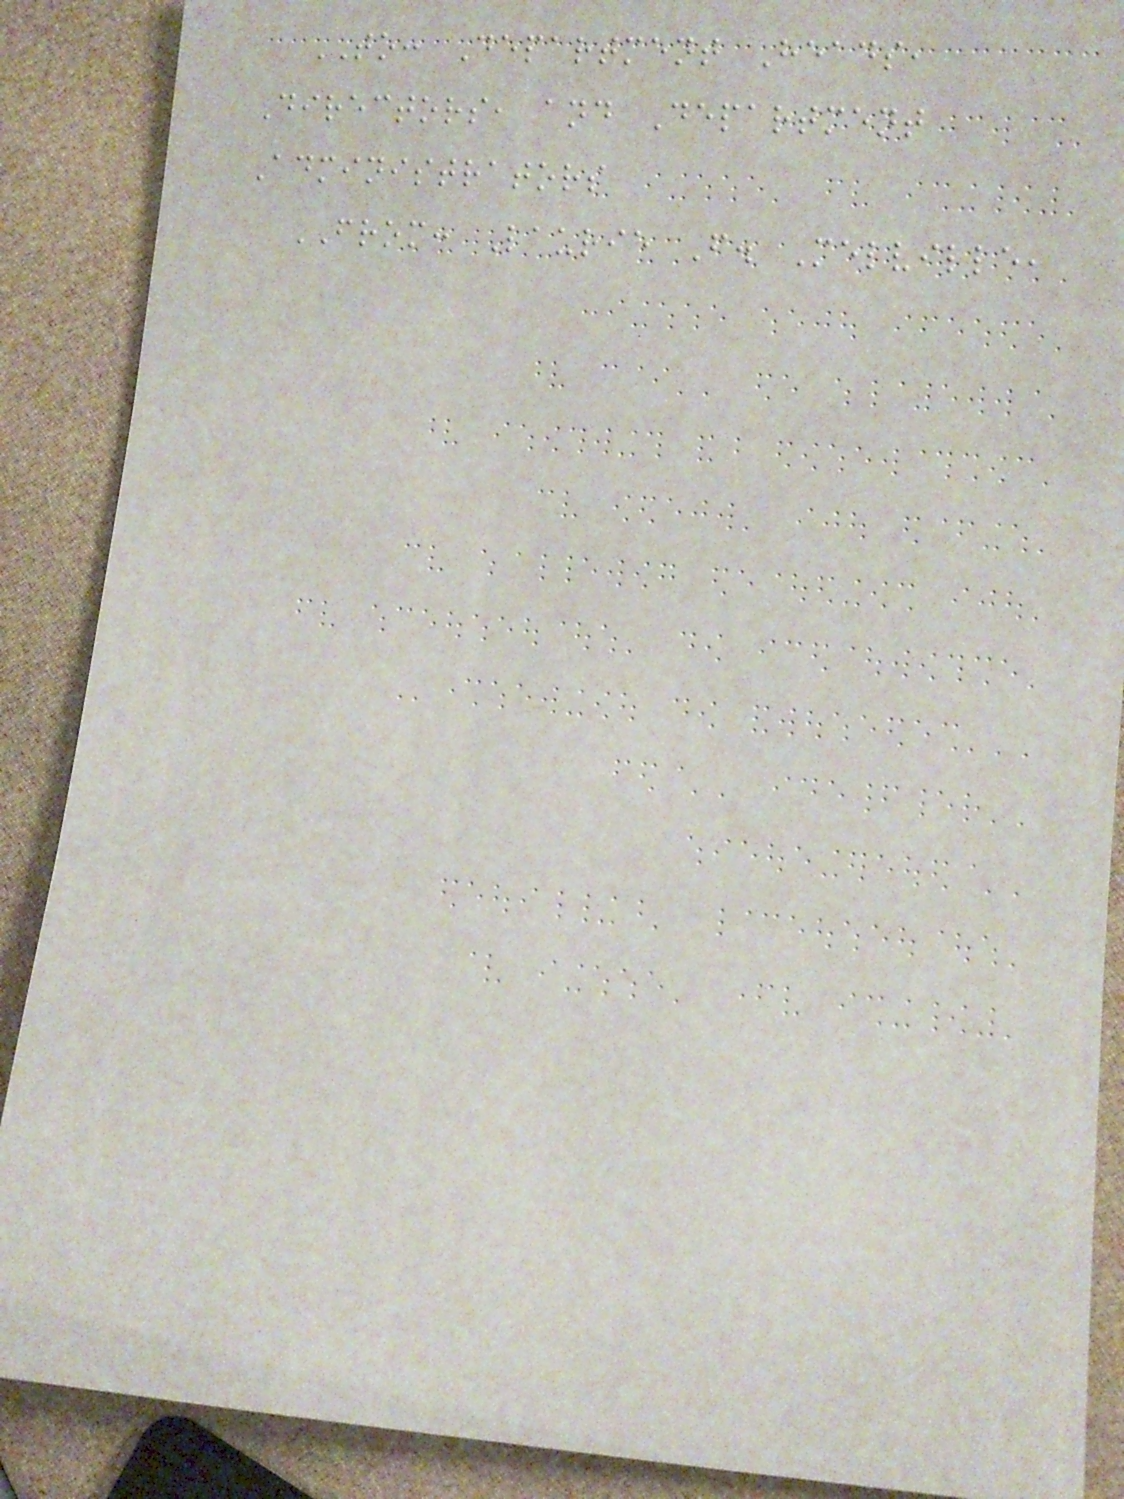TO: Department Heads,
Directors, and Department
Administrators
FROM: Laurie F. Melville,
